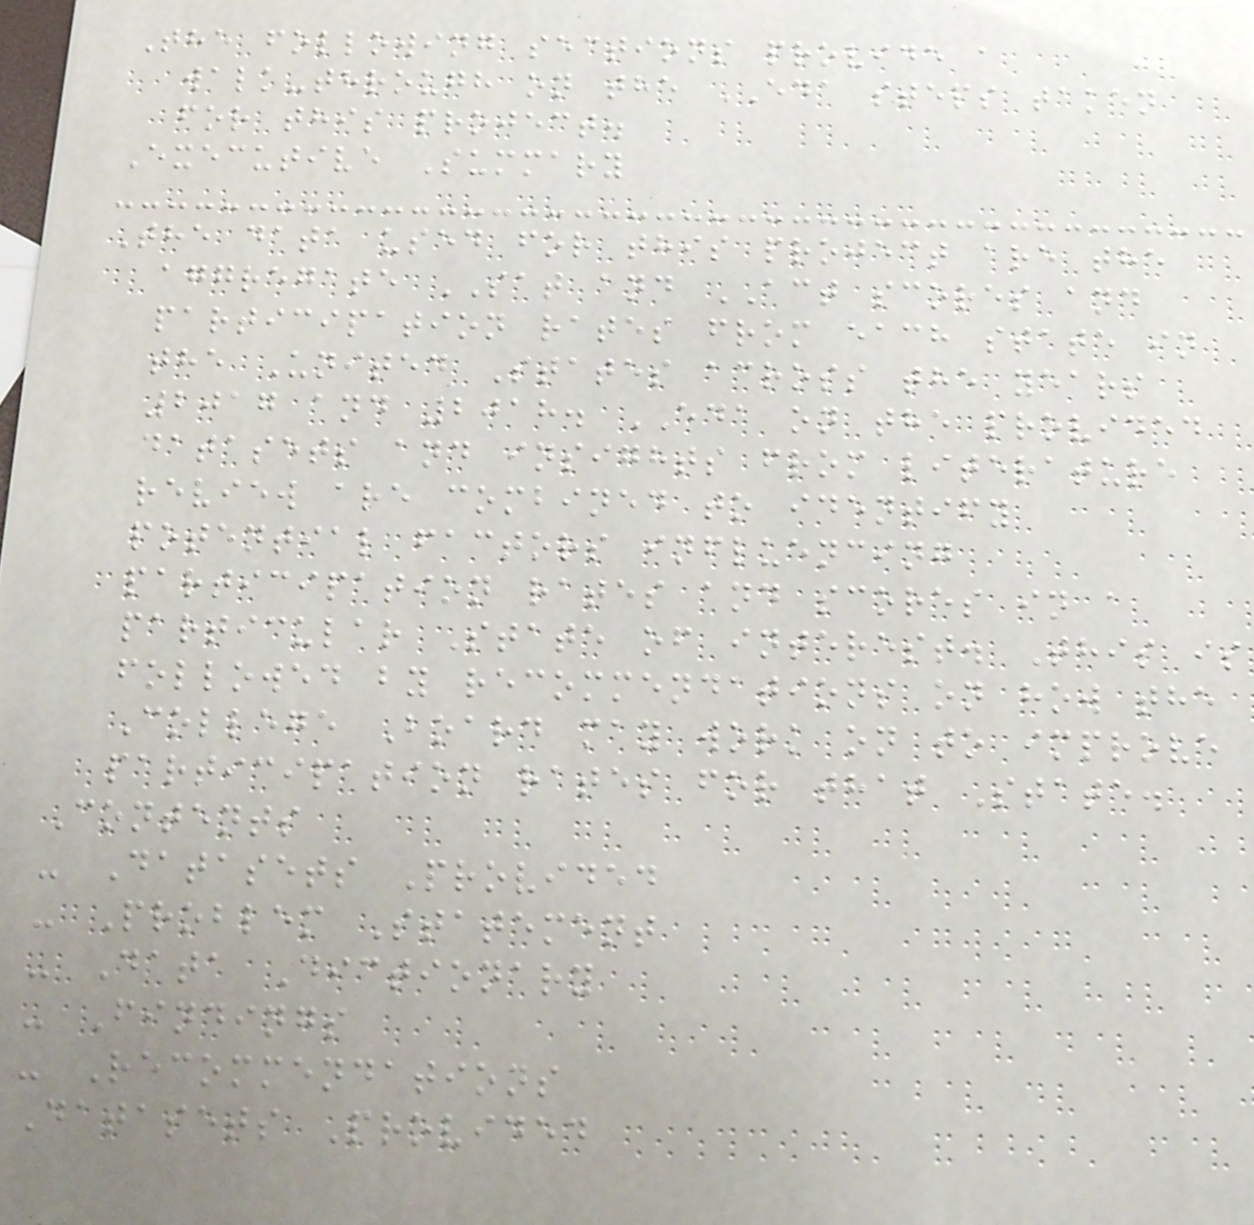The following sections provide a
walk-through on the EDA steps taken
for this project.
Executive Summary
The data used for this project are the
aggregate SAT and ACT scores and
participation rates from each state in
the United States across the years
2017 and 2018. EDA on the provided
datasets and insights from literature
review are combined to identify
potential factors influencing
participation rates and scores in a
particular State of interest. This is
followed by recommendations on how the
College Board may work on to improve
participation rates for that State.
Contents
- Datasets Provided
- Problem Statement
- Data Dictionary
- Findings
- Recommendations
Datasets Provided
